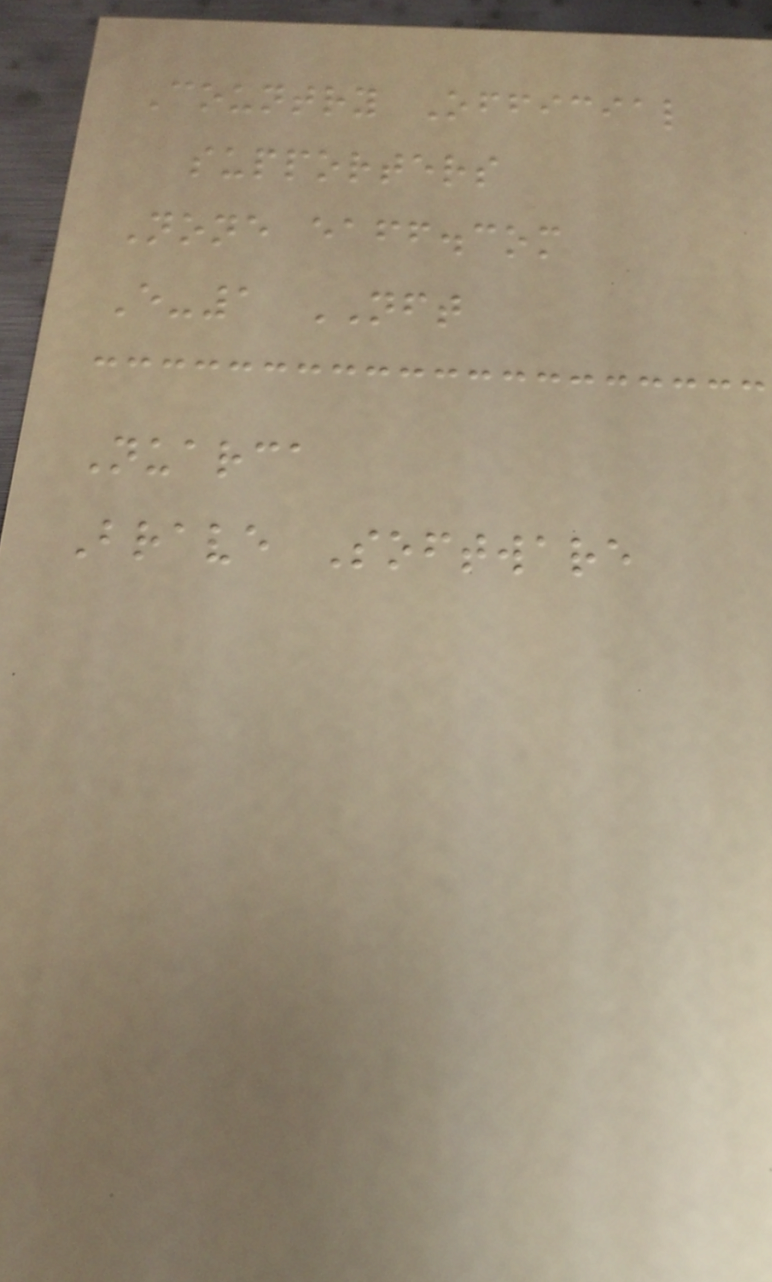Country Official
supporters
None eaff.com
E-1 NFT
Nuarca
Brave Software
